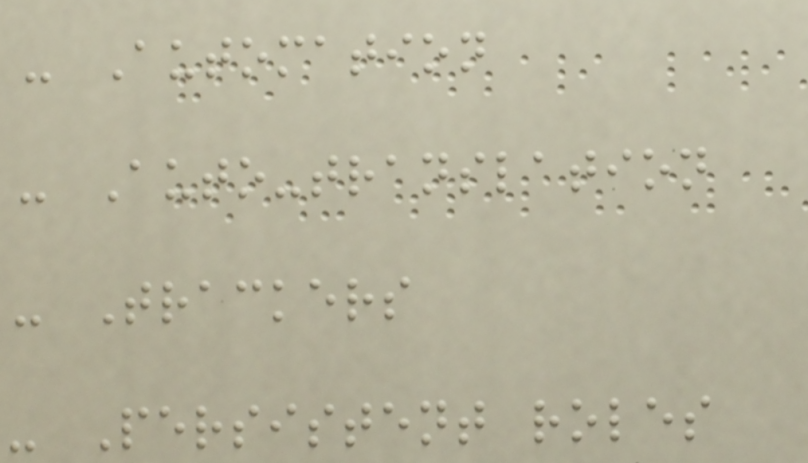- Automation
- Auto-translation
- Trackers
- Persistent roles
